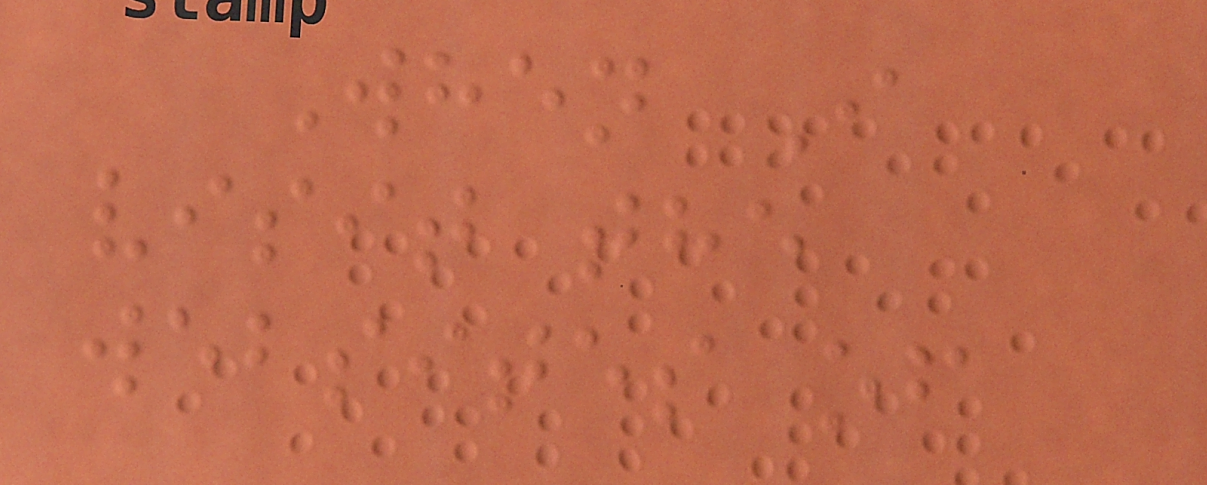When I
visit the
websites of
